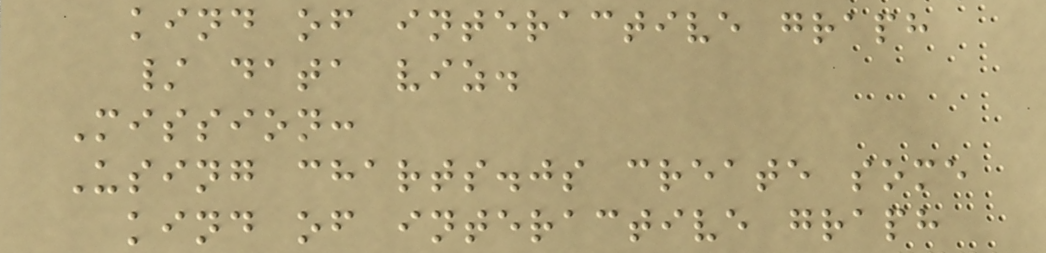kind of interactive graph
/ data viz.
Mission:
Using charts.js create some
kind of interactive graph
